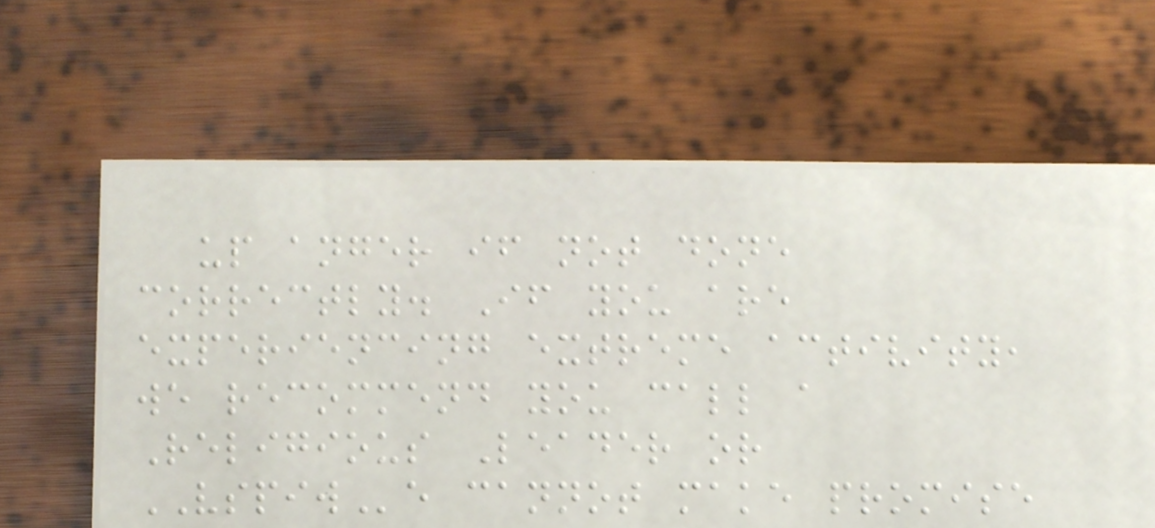up anger if not done
correctly. If you are
experiencing extreme activity,
we recommend you call a
Religious Leader or
VSPIWe cannot make promise
